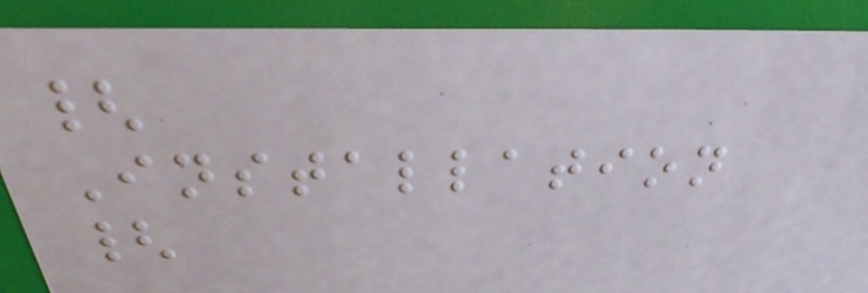{
Installation
{
